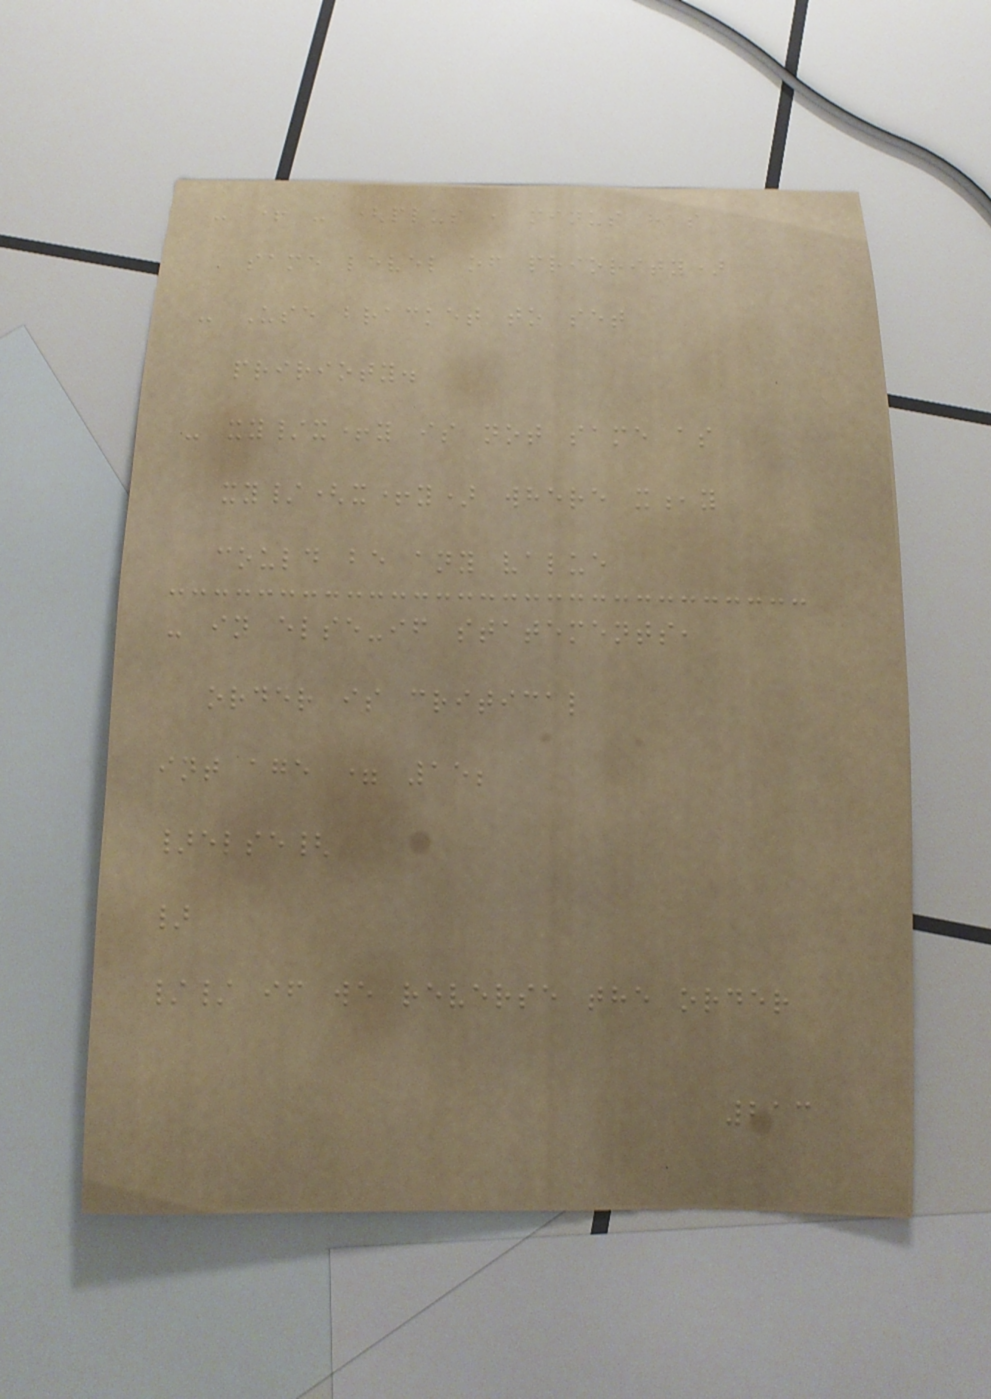- + - (plus , minus has
same level of priority)
- Use bracket to set
pririoty.
- xy/x+y is not same as
xy/(x+y) where x,y
could be any value
- in else-if statements,
order is critical
int age = 15;
}else{
}
// if we reverse the order
213
